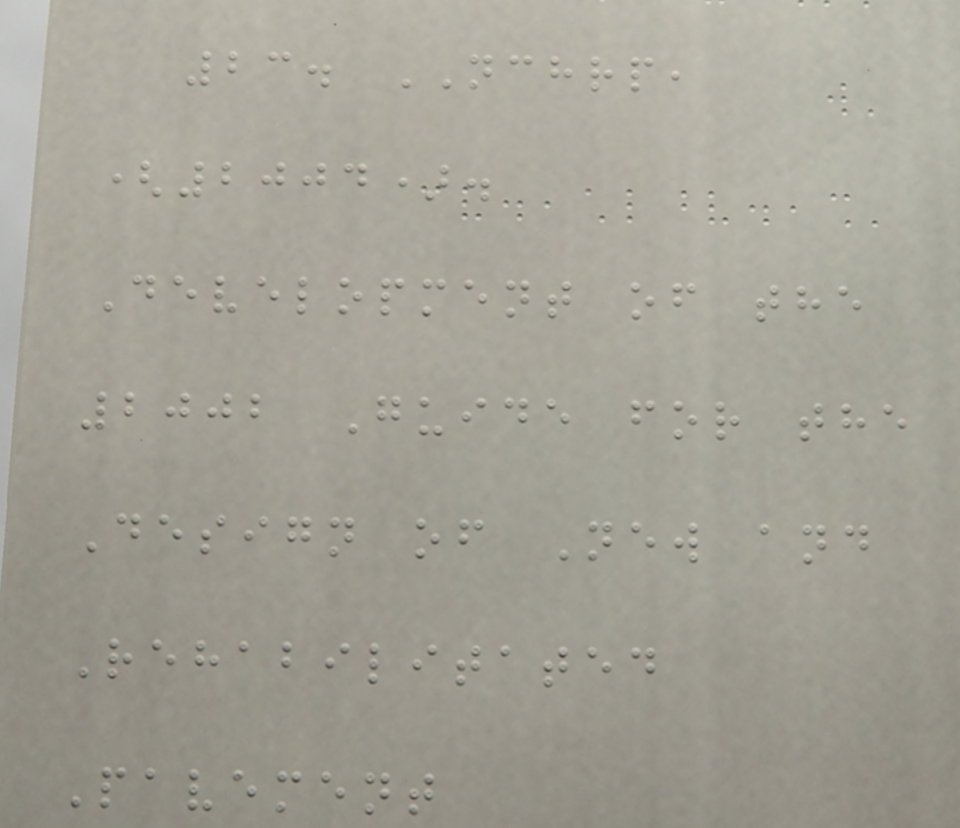23. NCHRP,
(2004).
Development of the
2002 Guide for the
Design of New and
Rehabilitated
Pavement
